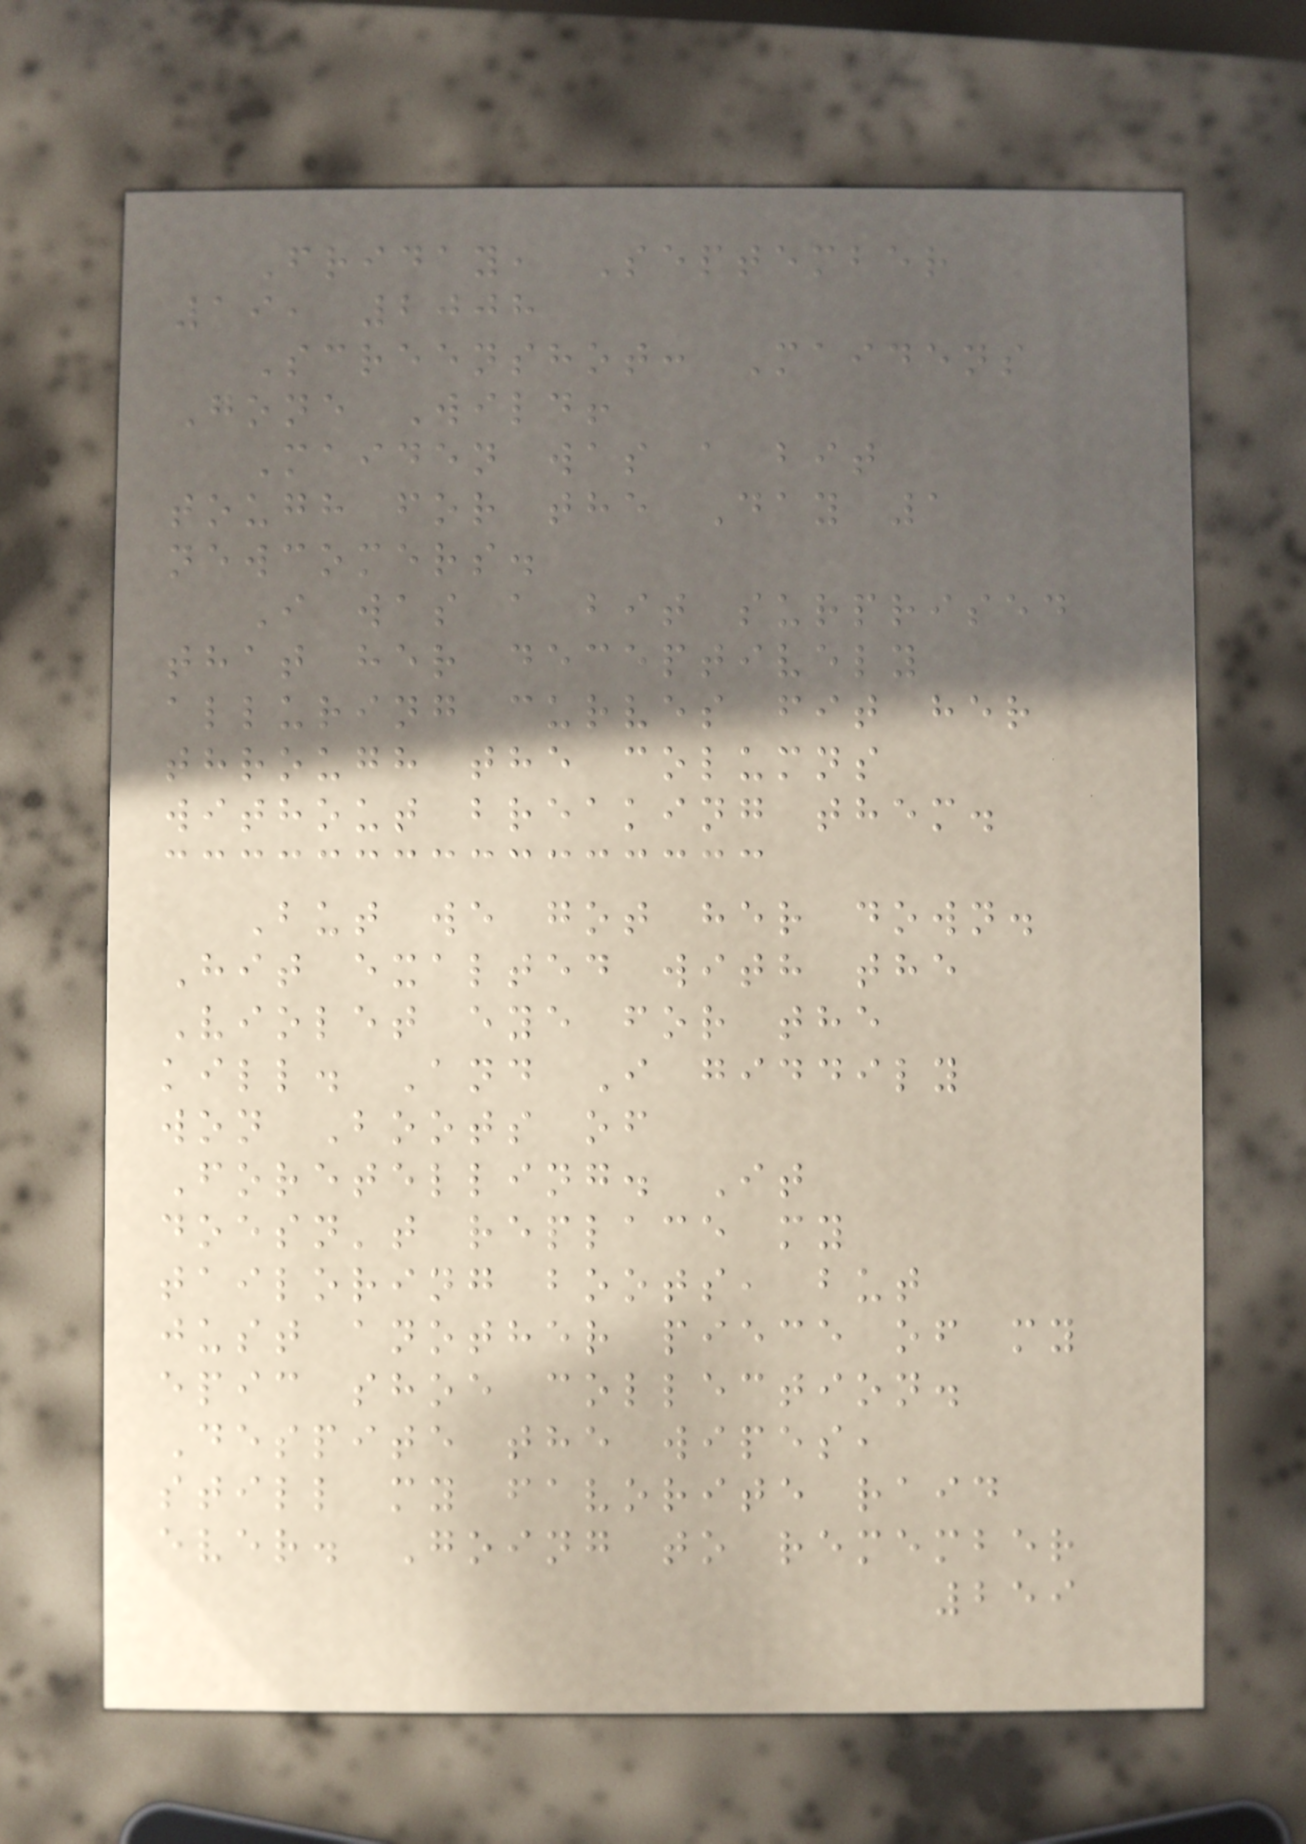Friday, September
19, 2008
Screenshot: Maidens
Gone Wild!
Maiden was a bit
tough for the Day 1
newcomers.
I was a bit surprised
that her deceptively
alluring curves fit her
through the columns
without breaking them.
But we got her down.
Hit exalted with the
Violet eye for the
kill. And I giddily
won Boots of
Foretelling. It
doesn't replace my
tailoring boots, but
just another piece of my
epic shoe collection.
Despite the wipes,
still my favorite raid
ever. Going to remember
259
